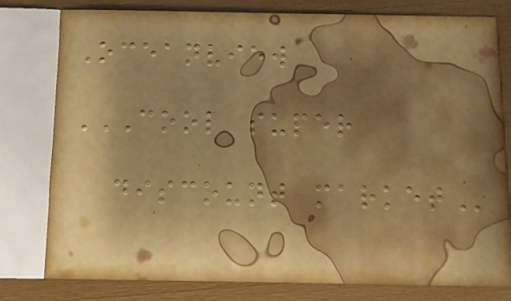Oceanview
COOL SUPER
DISCOUNT MARKET
